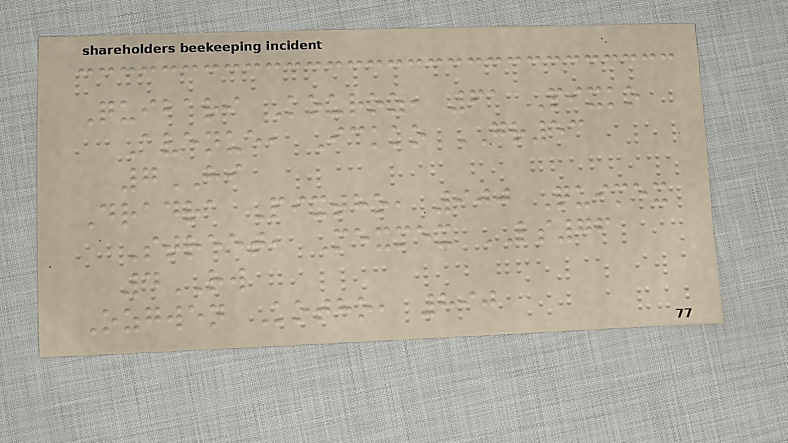Quibari Kouroz, 61 Pixko
Avenue, Ickko GR53
7HI
Dradra Pixtho, 900 Quimex
Street, Mexmex LS76
4RW
Ozgwen Kotho, 890
